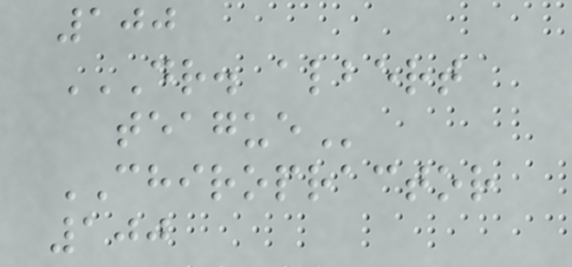100
DR. ALBERT
TEAGUE
CHIROPRACTOR
100
